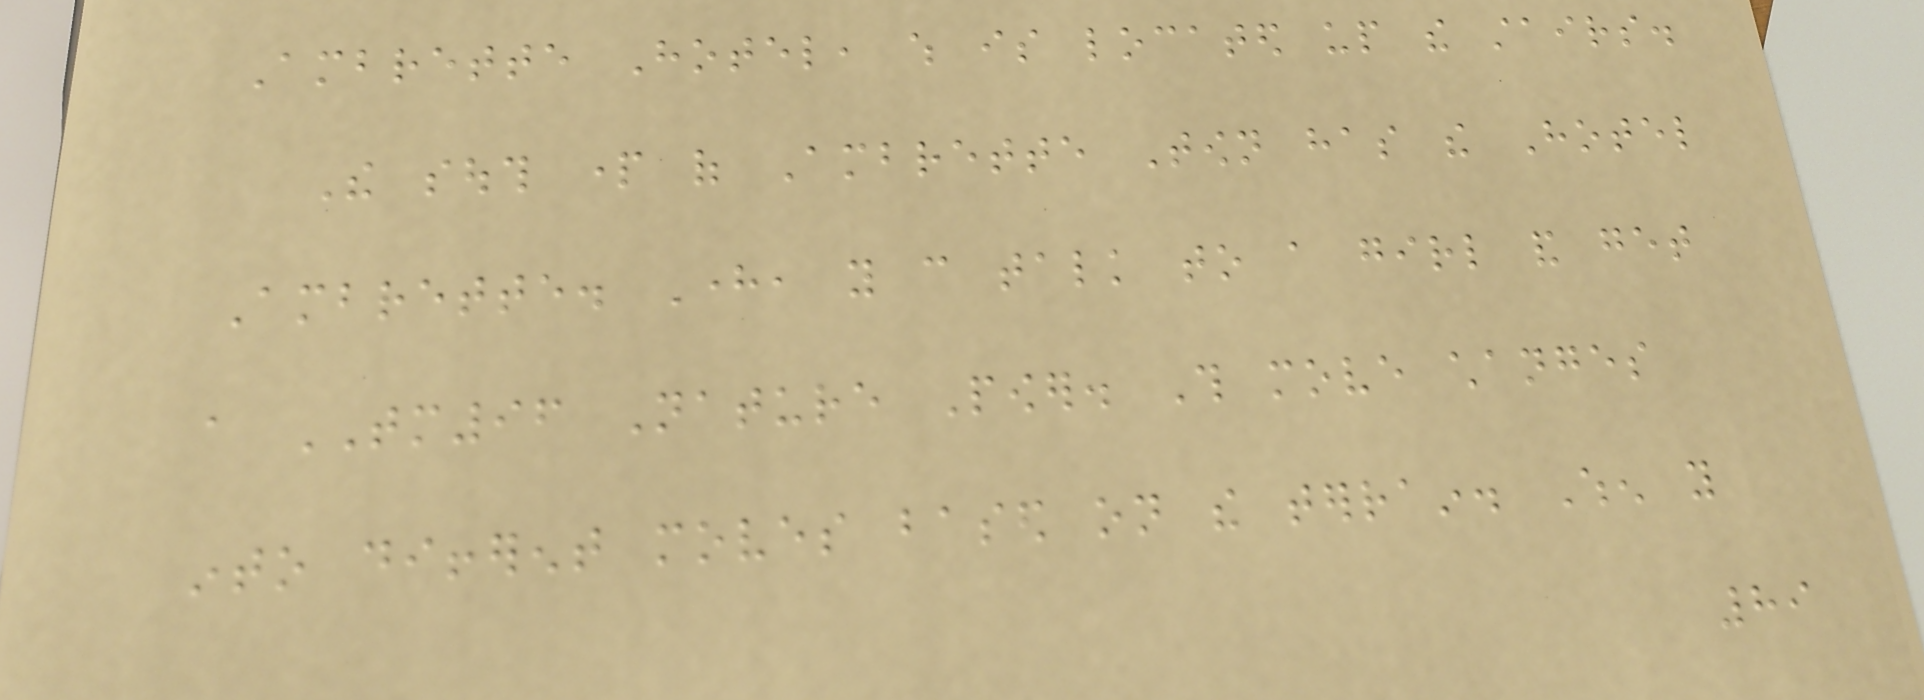Ambrette Hotel, which is located up the stairs.
The south part of Ambrette Town has the Hotel
Ambrette. Here, you can talk to a girl and get
a TM96 Nature Power. This move changes
into different moves based on the terrain. When you
89
